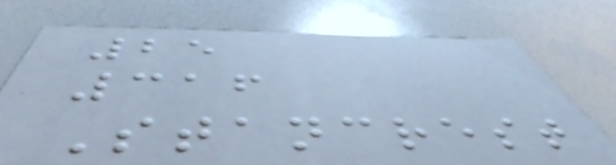25
316
Stancrest
